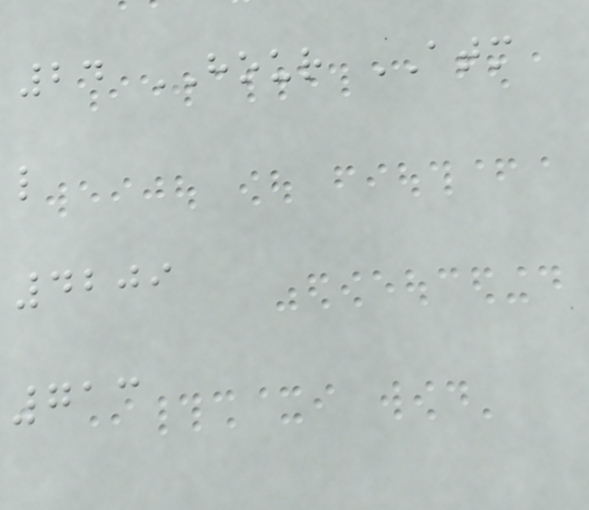24 HOUR ATM
l
4209
713
